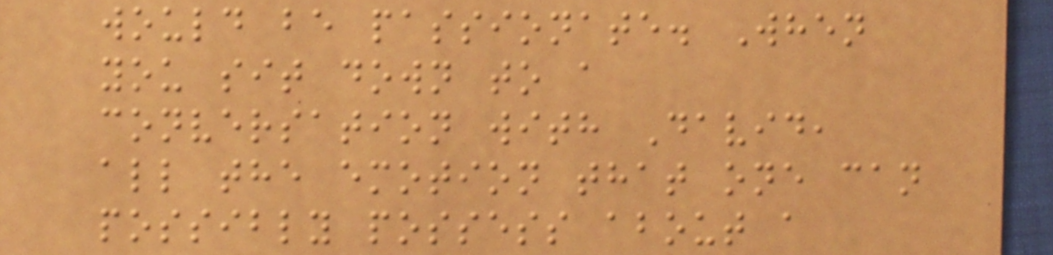would be passionate. When
you sit down to a
conversation with David,
all the emotion that one can
possibly possess about a
